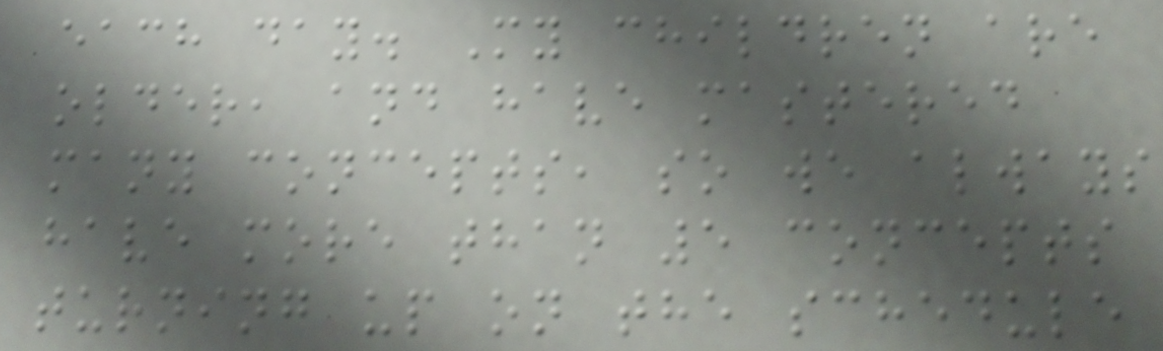each day. My children are
older, and have mastered
many concepts, so we always
have more than 5 concepts
turning up on the schedule
